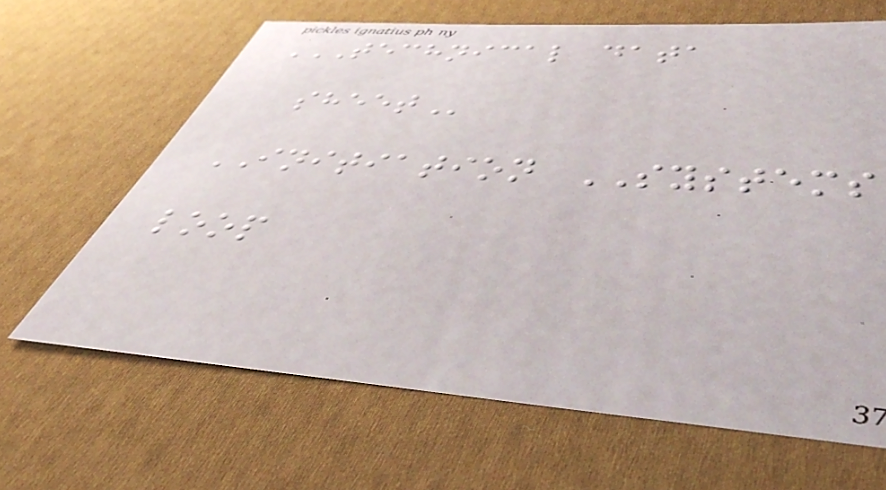TECHNICAL DATA
SHEET
INITIATION SYSTEMS
loop
